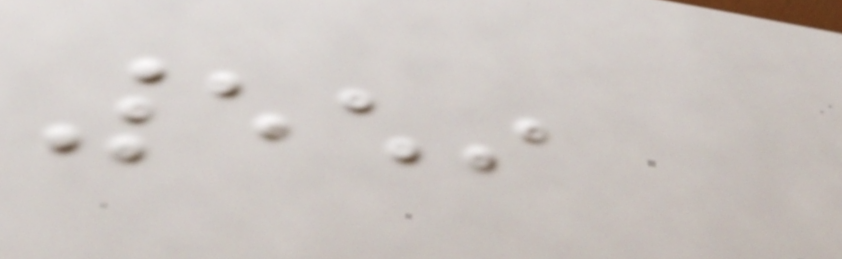559
